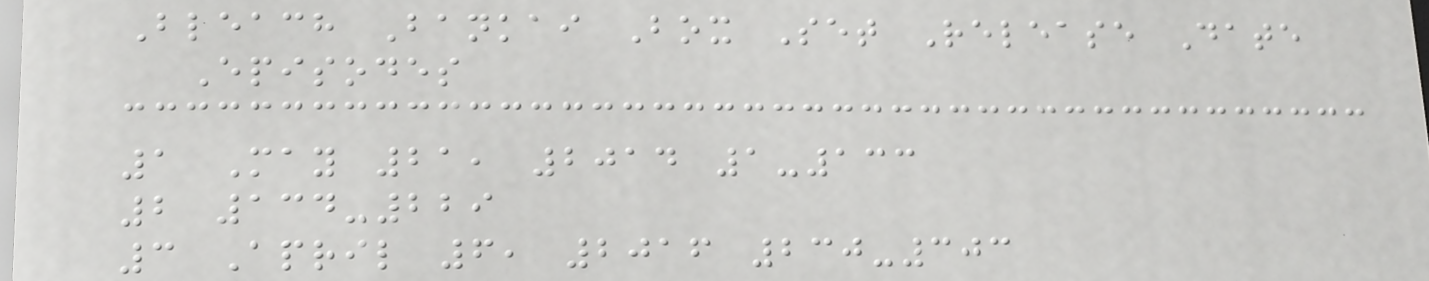Bleach Bankai Box Set Release Date
Episodes
1 May 21, 2014 1-133
2 134-229
3 April 6, 2016 230-303
